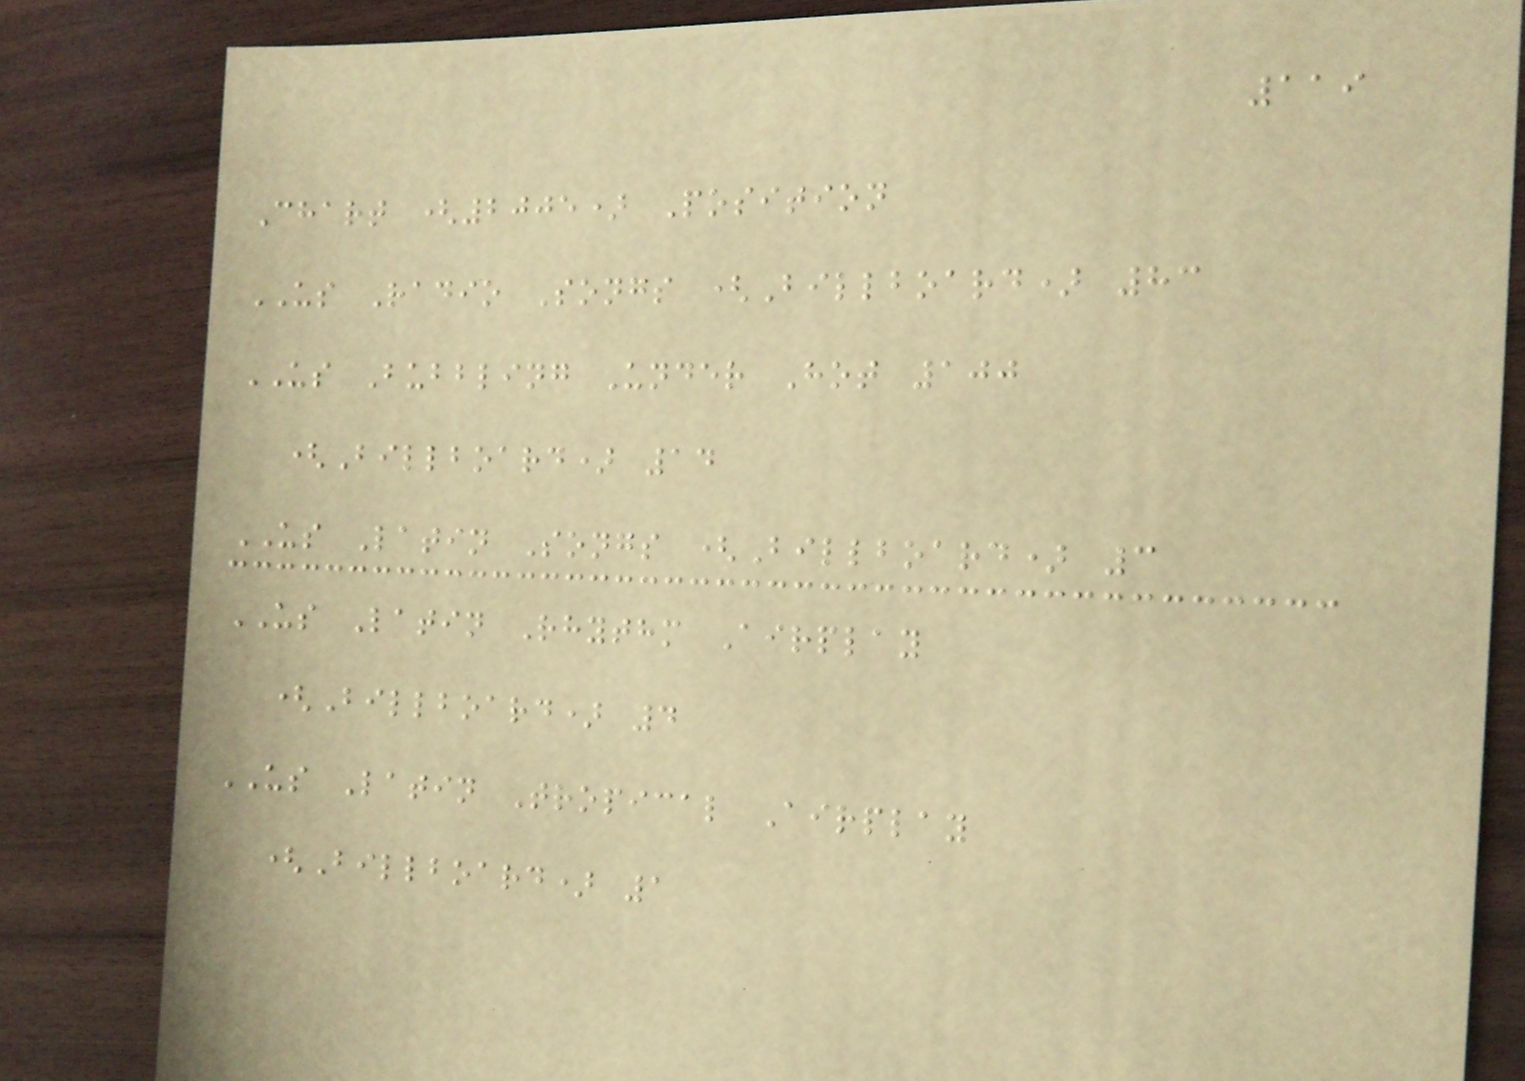119
Chart (2005) Position
US Radio Songs (Billboard) 83
US Bubbling Under Hot 100
(Billboard) 14
US Latin Songs (Billboard) 3
US Latin Rhythm Airplay
(Billboard) 4
US Latin Tropical Airplay
(Billboard) 1
